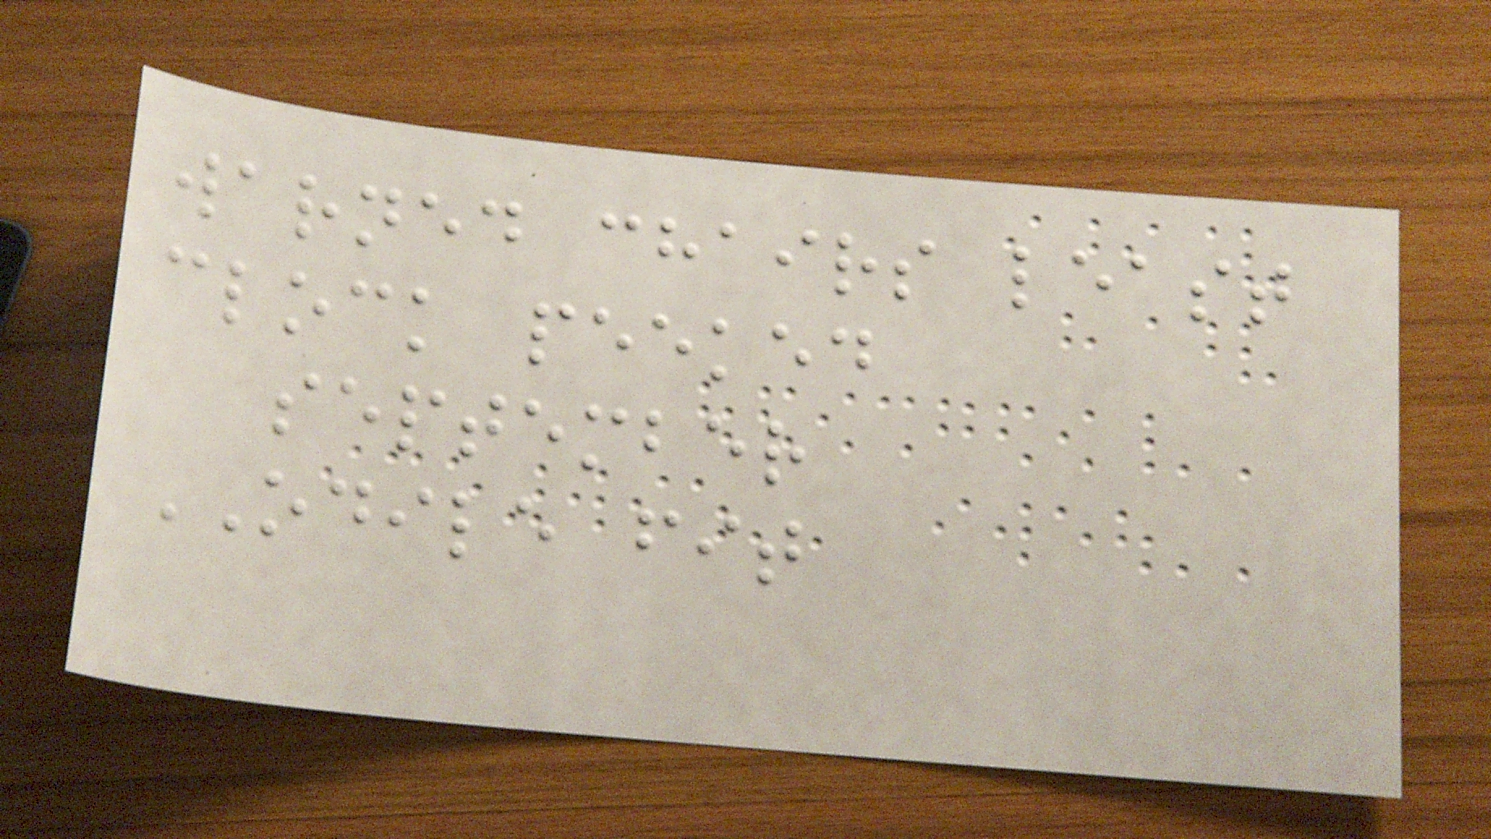warned chairs least
clock peeked
september
ODILE fit
